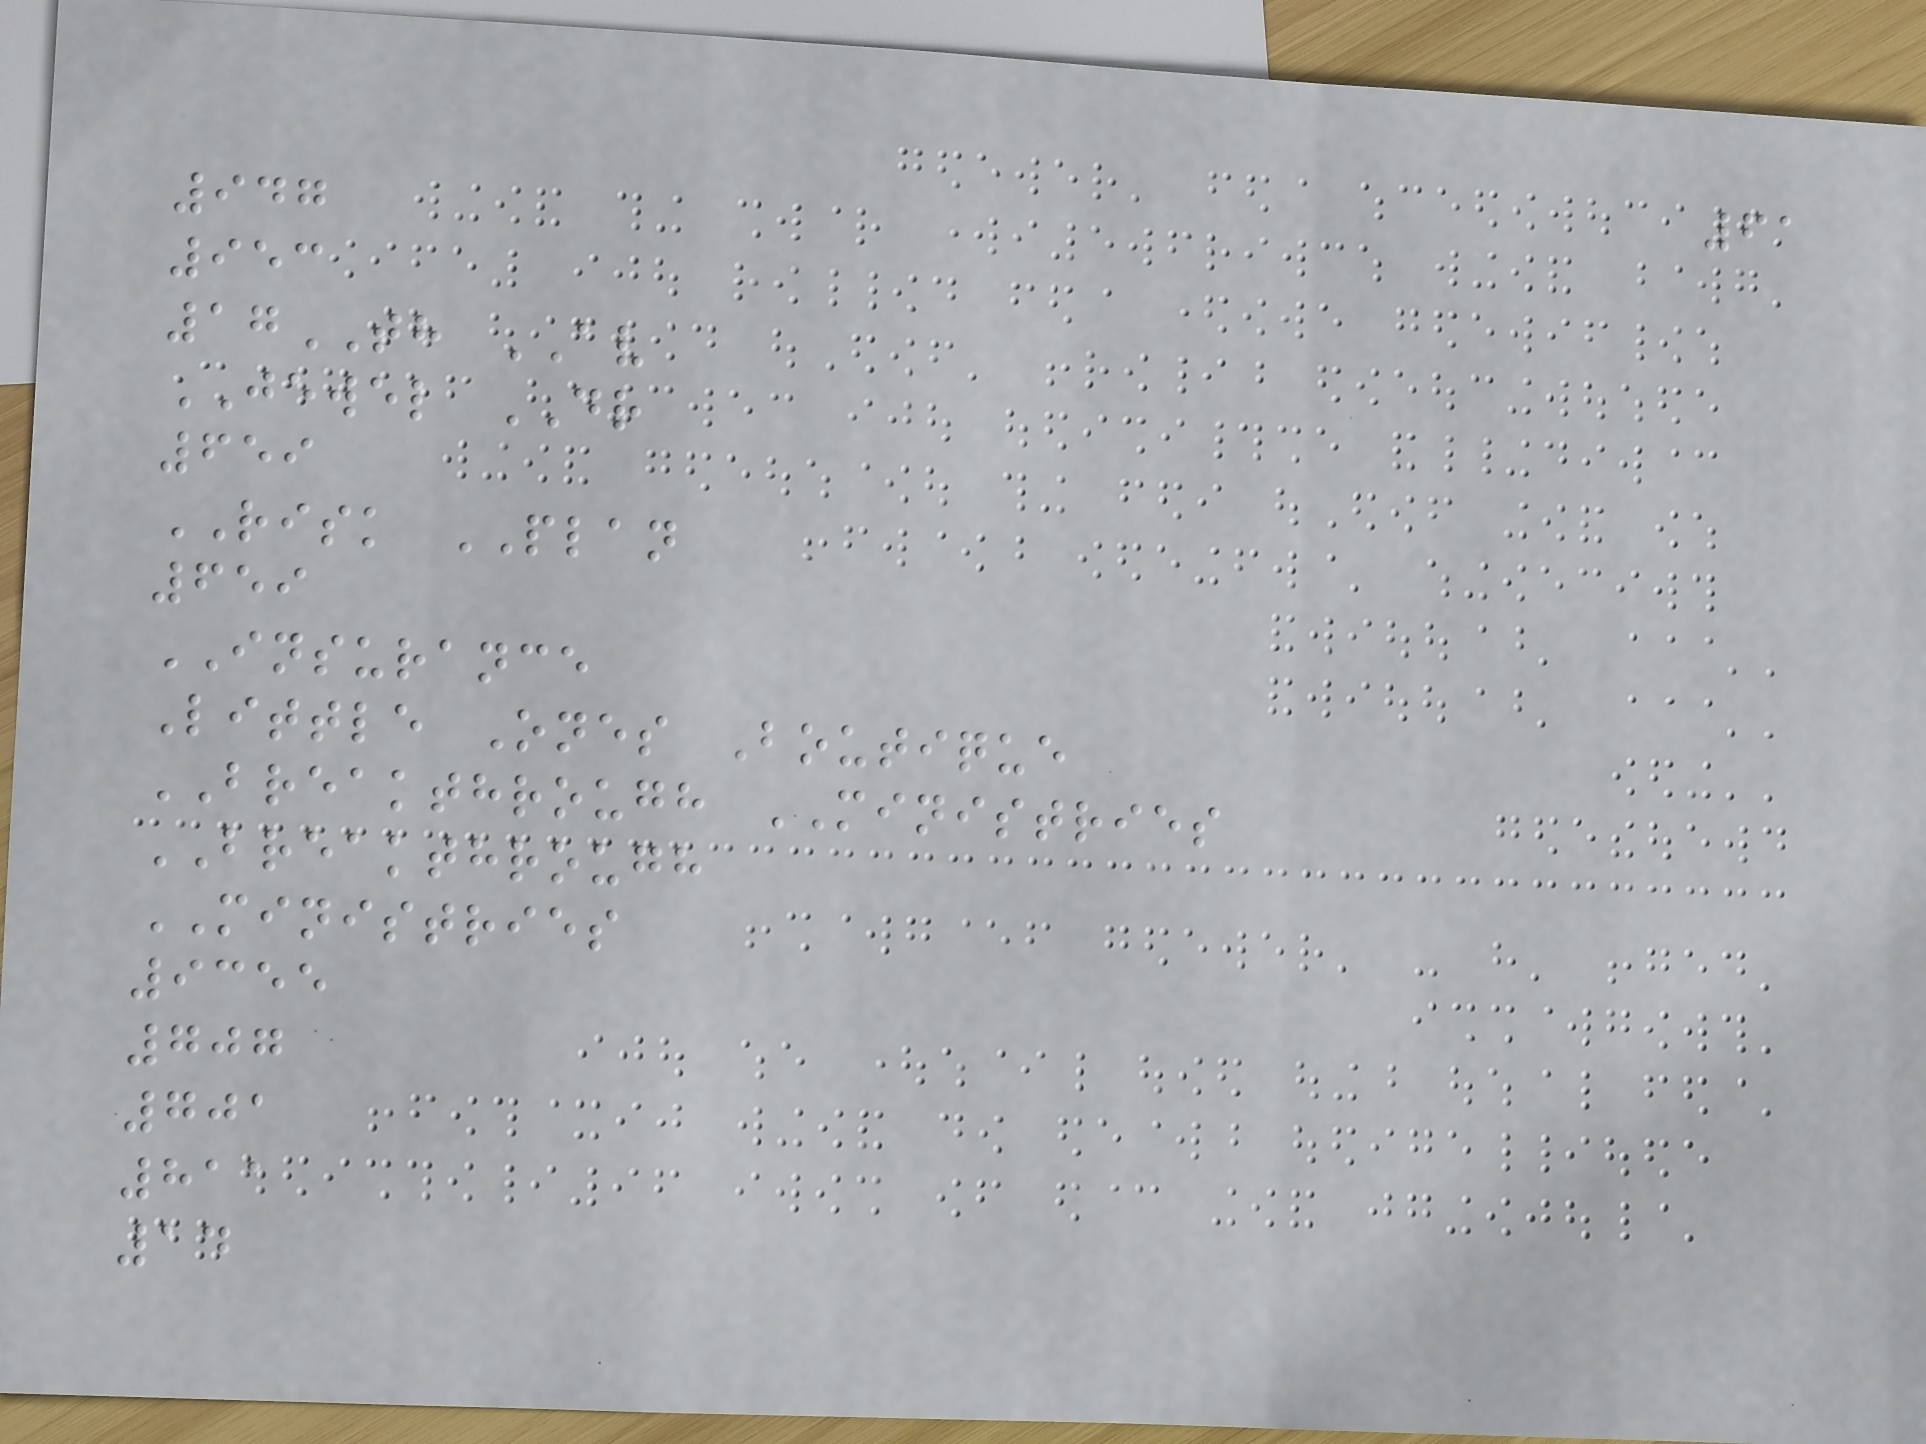61
947
953
17TH AV
JEWEL DR
659
RISK PLAN
659
INSURANCE
Little Ones Boutique
BREAKTHROUGH MINISTRIES
BREAKTHROUGH
MINISTRIES
9355
707
701
811
14
